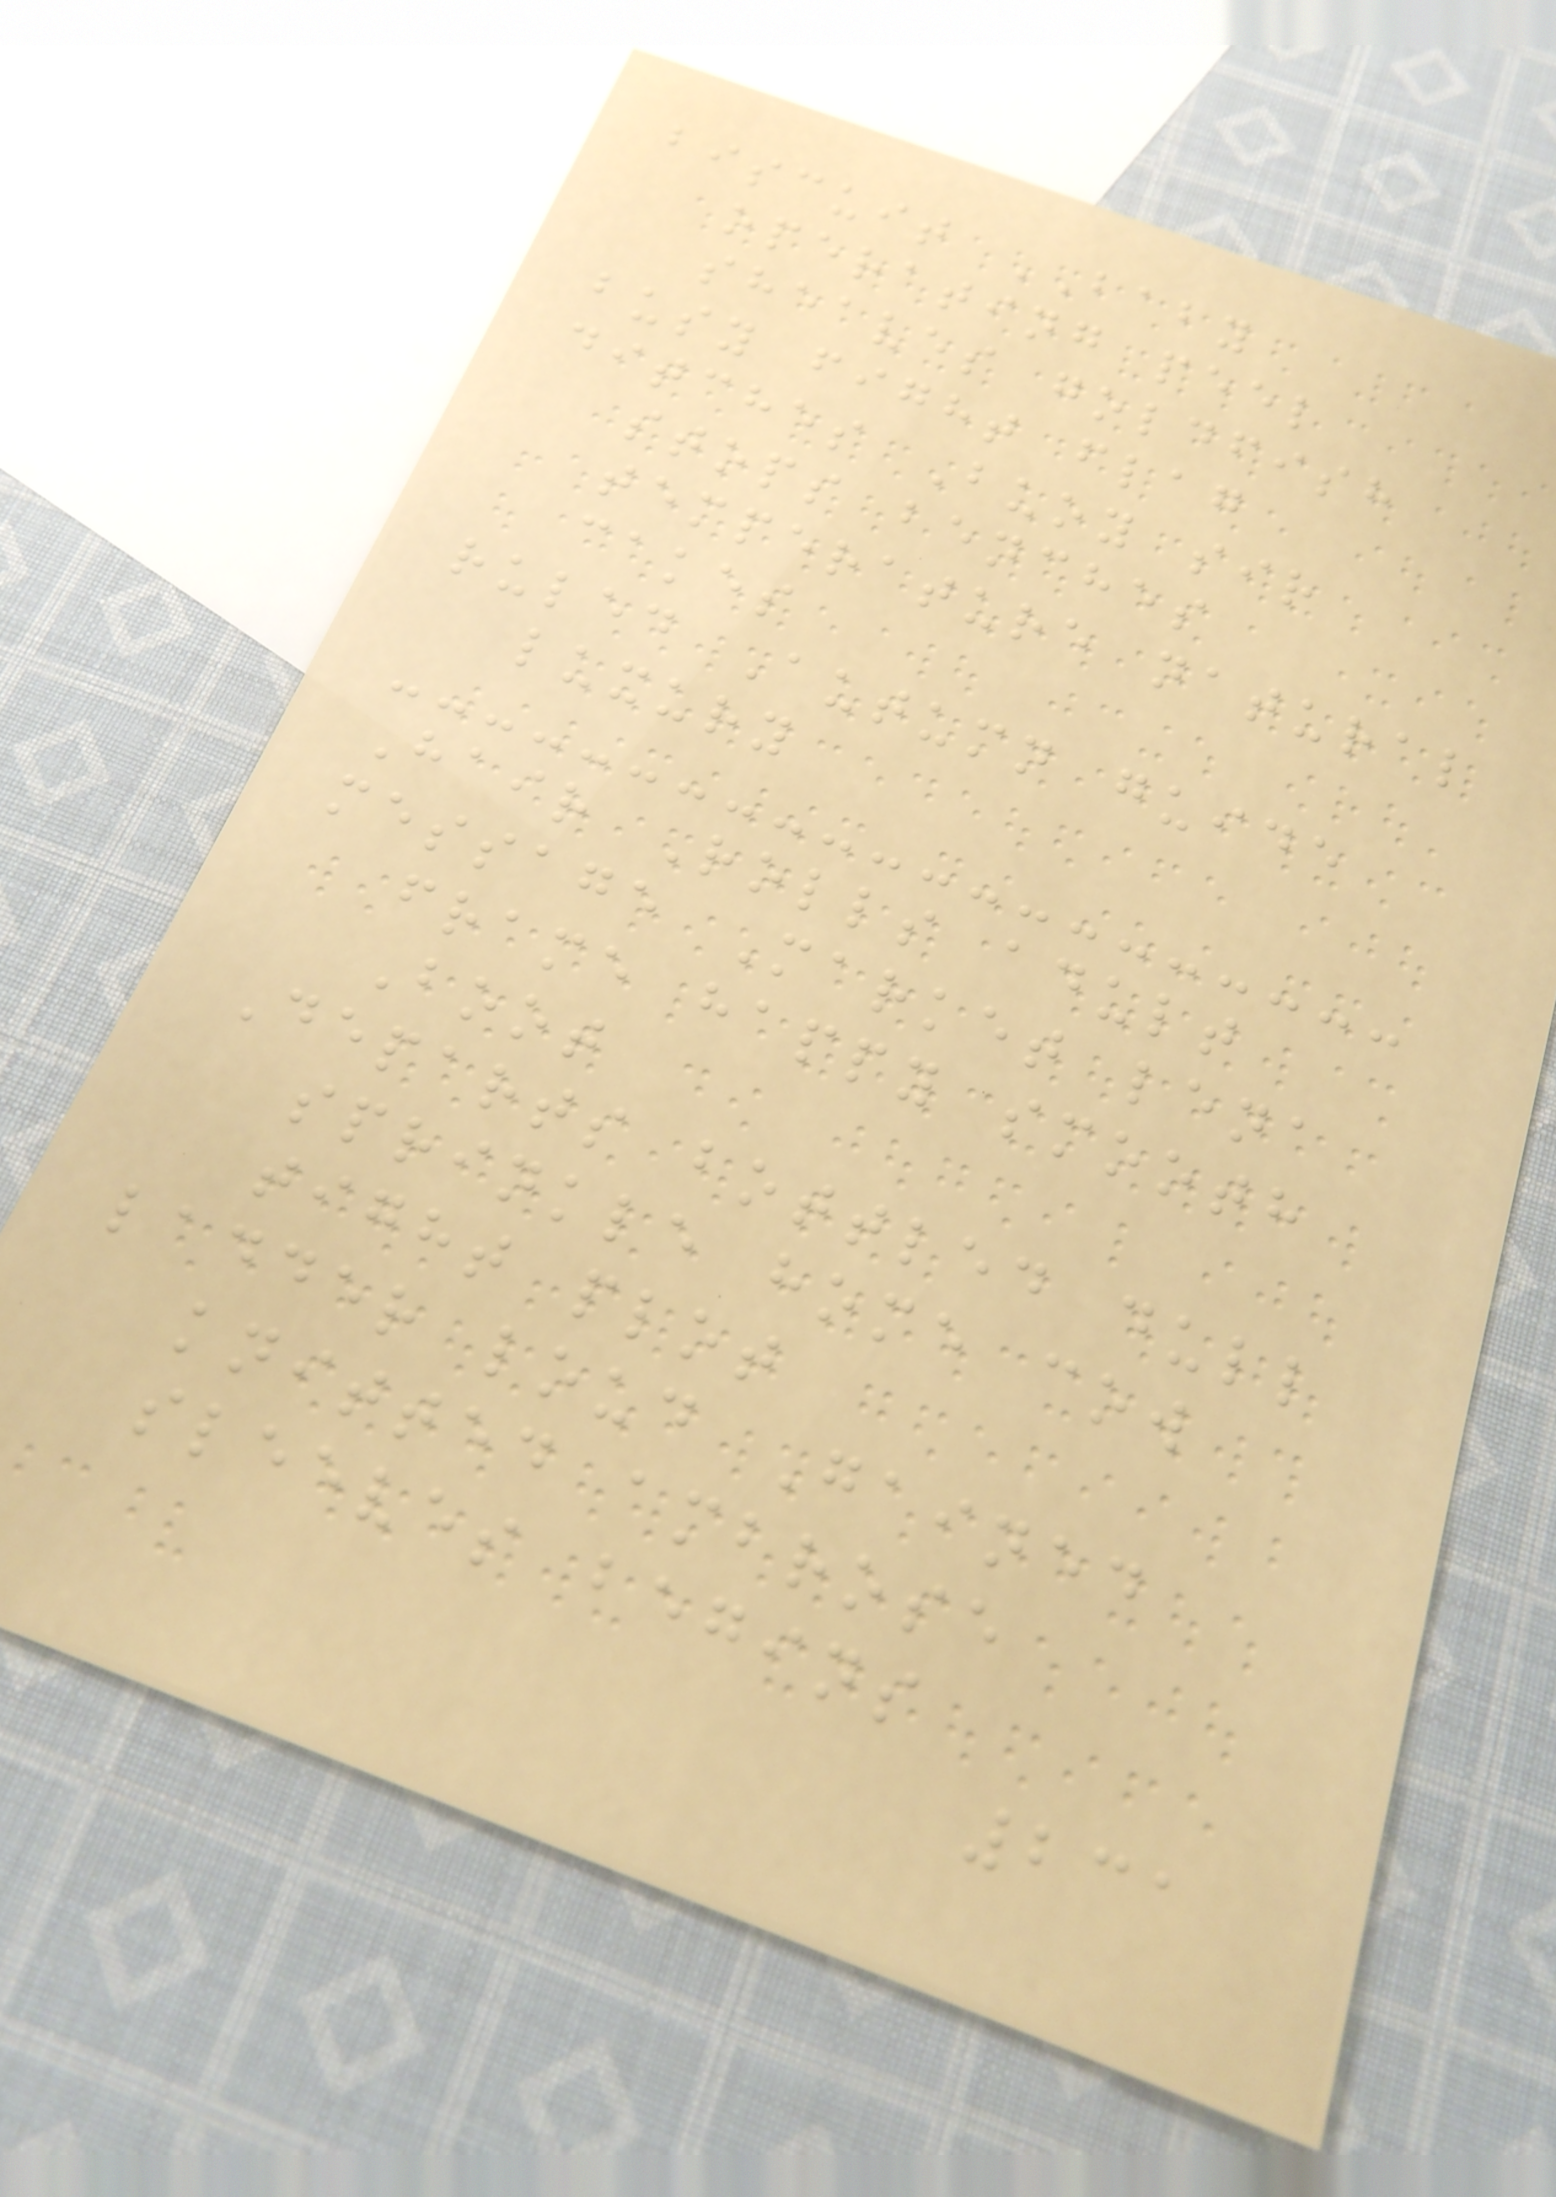biscuit BABY
operating peel
sheaves goldfish
busy fight flag
ditches Buoy sir
stops benches
temperature natural
cakes
ruled Autumn guide
luxury
Hair Rolls adult
message Market lena
frame happy smooth
Boot
Departs bottled dull
sprinkle home cow
tight plot
ladder loud Gained
knitted ambrose
sleeves begins
231
